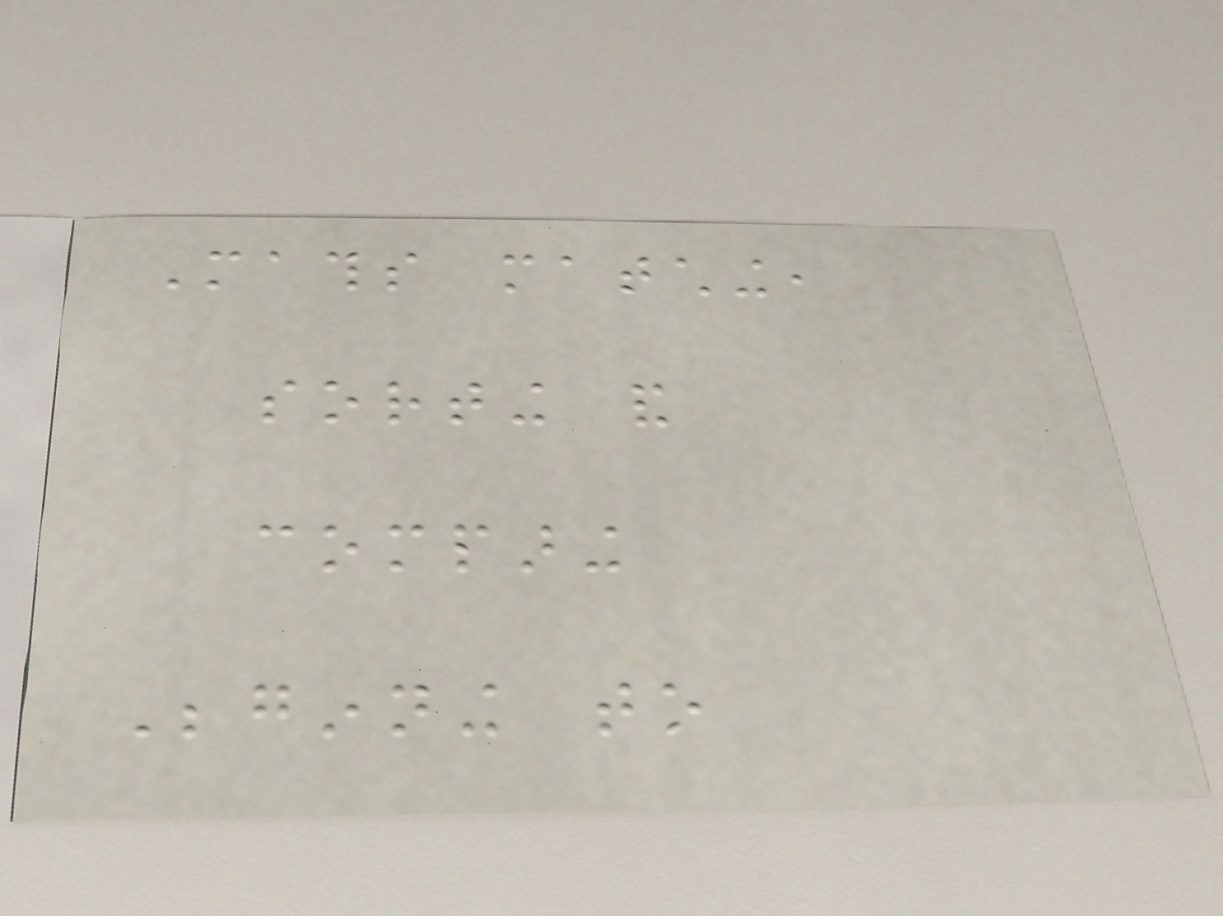Maths matching,
sorting and
comparing
Beginning to
